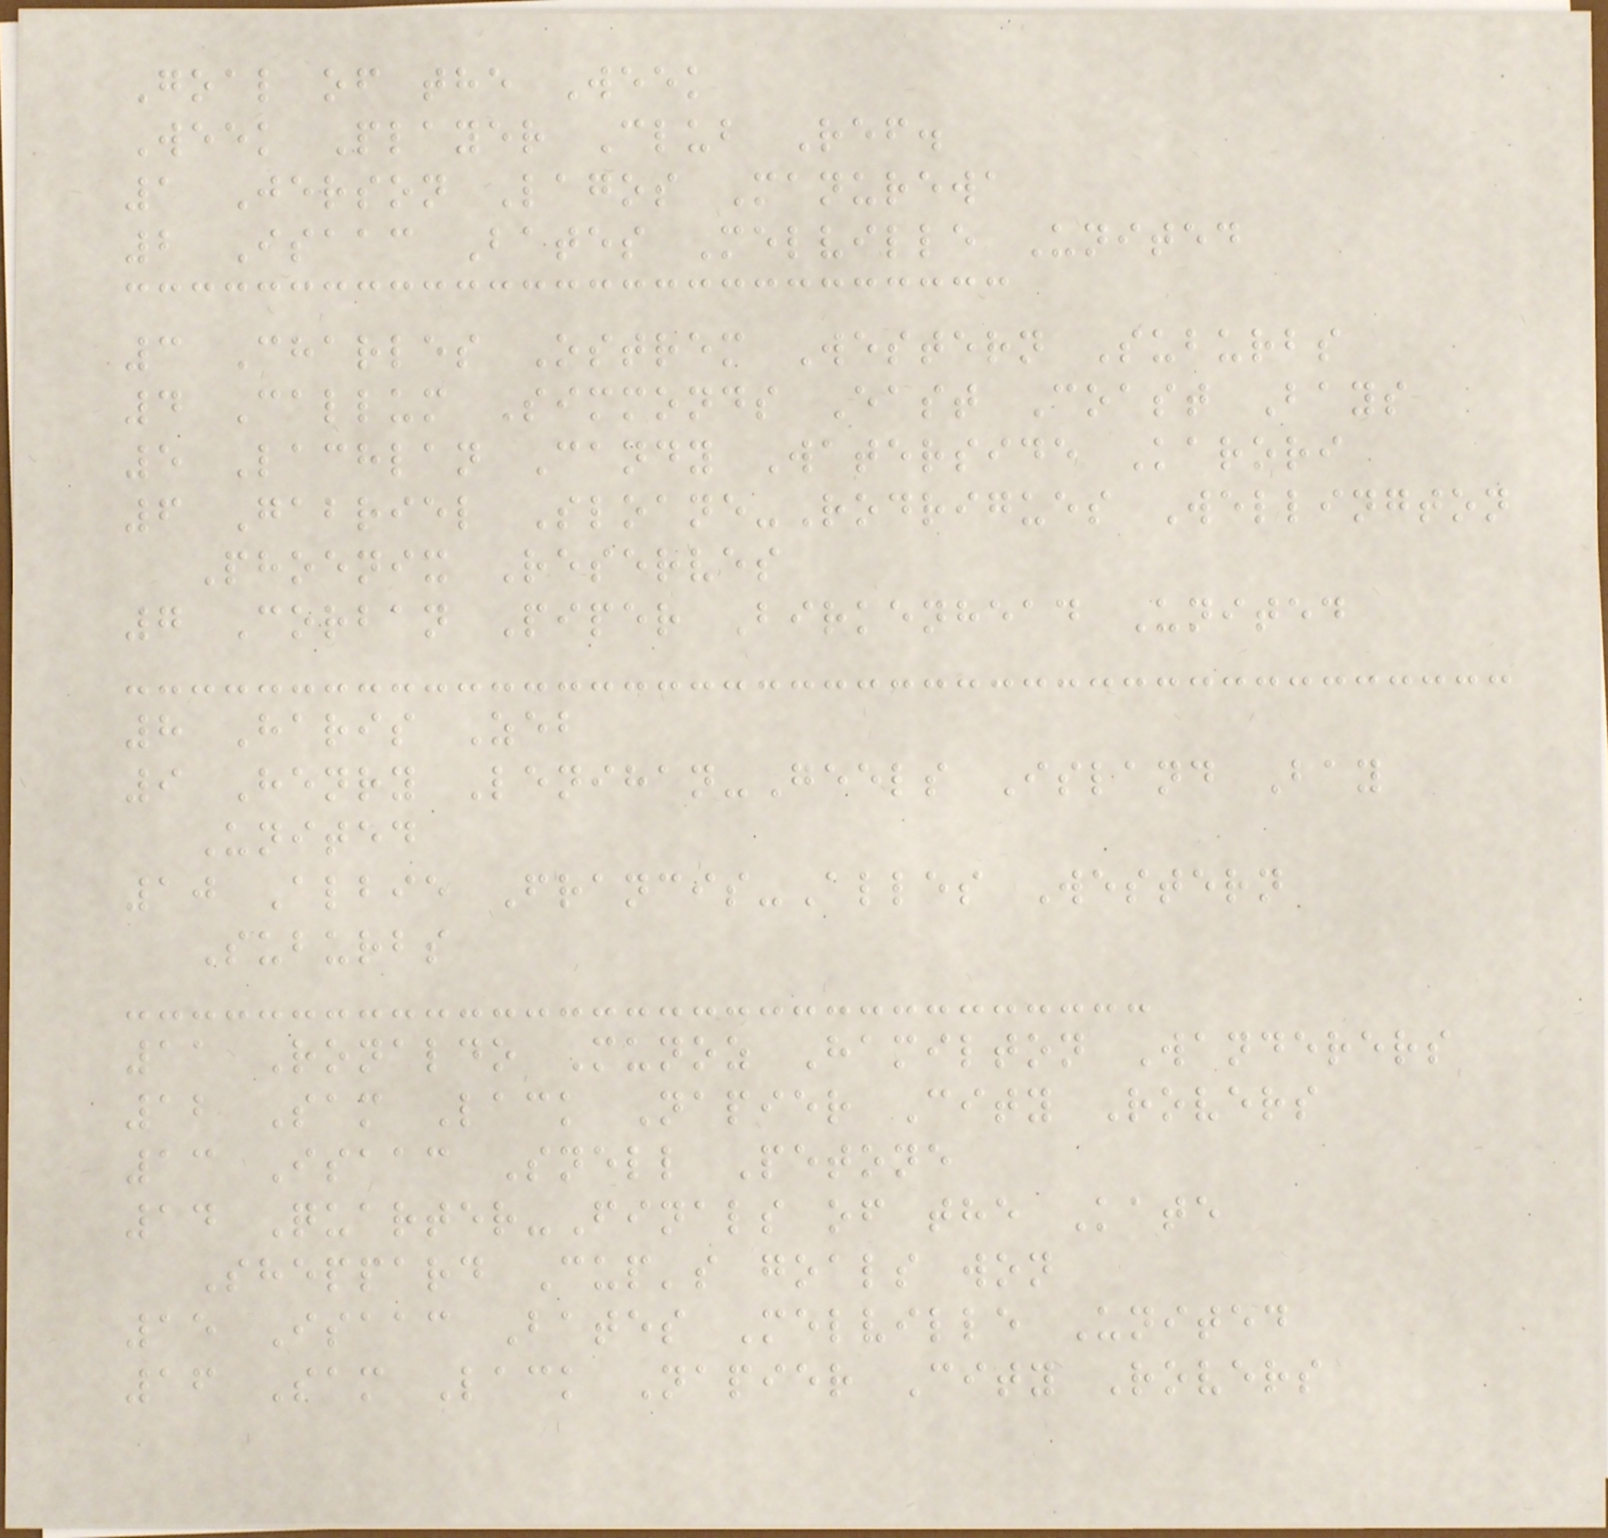Goal of the Week
Week Player Club Ref.
1 Jerson Lagos Manurewa
2 Isaac Bates Melville United
3 Charles Ostrem Western Suburbs
4 Callum Simmonds East Coast Bays
5 Lachlan Candy Waterside Karori
6 Gabriel Sloane-Rodrigues Wellington
Phoenix Reserves
7 Corban Piper Birkenhead United
8 Haris Zeb
9 Henry Lenihan-Geels Island Bay
United
10 Albie Francis-Alles Western
Suburbs
11 Ronaldo Munoz Hamilton Wanderers
12 Sam Lack Napier City Rovers
13 Isaac Snell Petone
14 Quarter-Finals of the Kate
Sheppard Cup's goals won
15 Isaac Bates Melville United
16 Sam Lack Napier City Rovers
